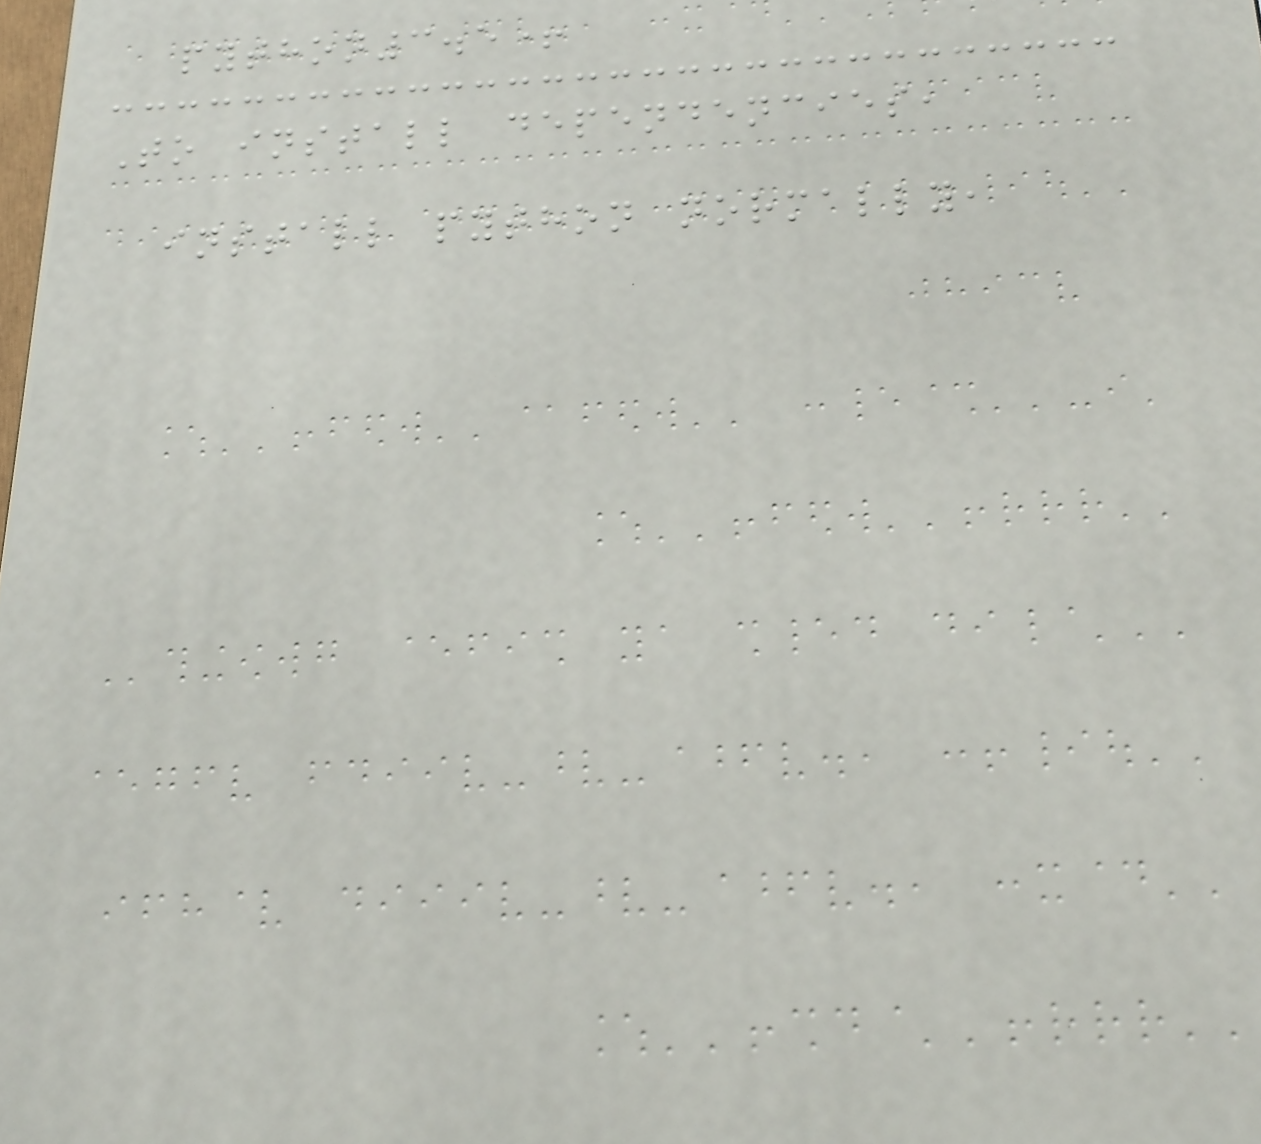python3.5+
To install dependencies,
install python normally,
